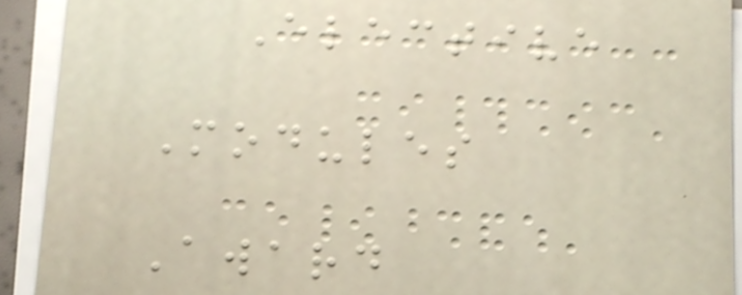Elective
Modules
Award
